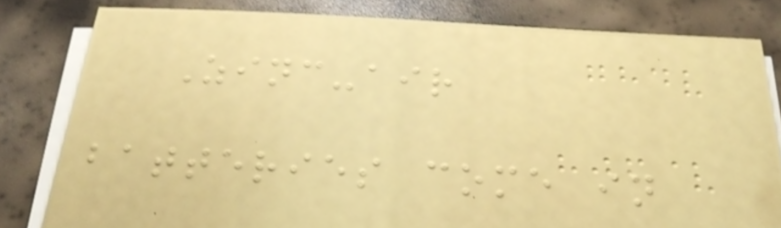Zinc-air
batteries come in
